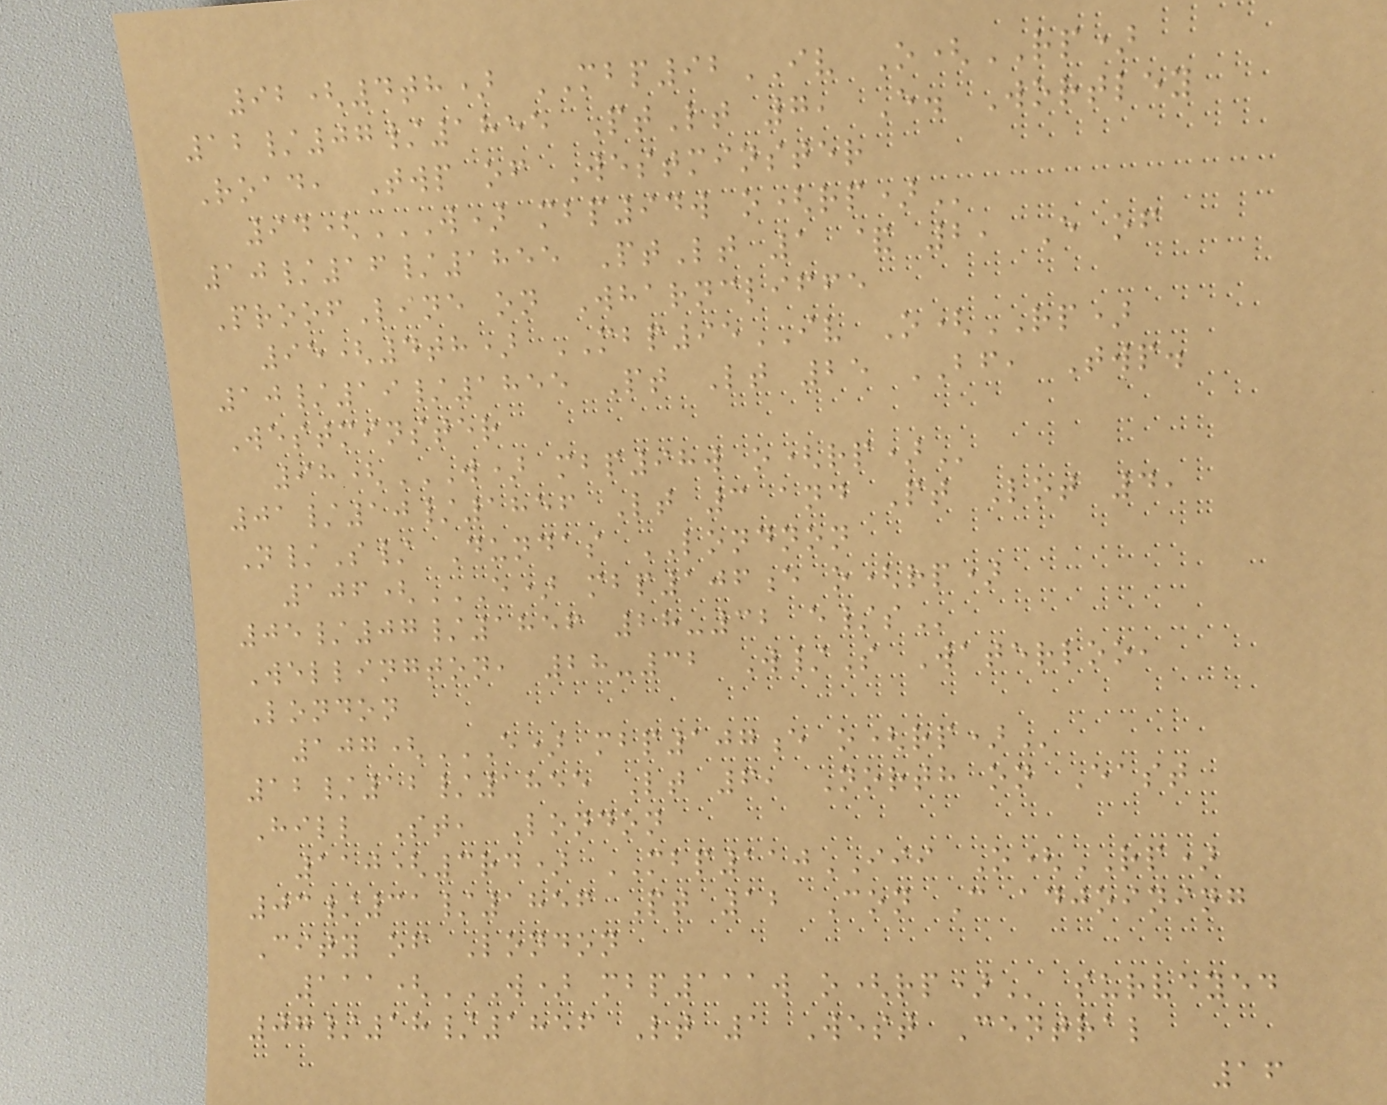92(4th) MBP92IV O(RP)
12/07/1855 PtLt 7, E. Wortley
Road, Twp of Westminster
94(W) MBP94W O(RP)
10/16/1855 PtLt 1 & 2, E of
ProofLine on Wharncliffe
95(4th) MBP95IV O(RP)
10/19/1855 Pt Lt 25 BF, Twp.
Westminster
98(W) MBP98W O(RP)
01/10/1856 Lt 3 and Pt Lot 4,
N/S/ Dundas LONDNON
106(E) MBP106E O(RP)
05/07/1856 28-32 E/S
Wellington, 28-32 W/S Waterloo,
London
107(E) MBP107E O(RP)
12/12/1855 Lt 6, North on East
Hill St, London
110(3rd) MBP110III O(RP)
03/31/1856 Pt 12 Con C adjoining
City of London
111(W) MBP111W O(RP) surveyed
07/18/1856 Lt 1 West Central
16
